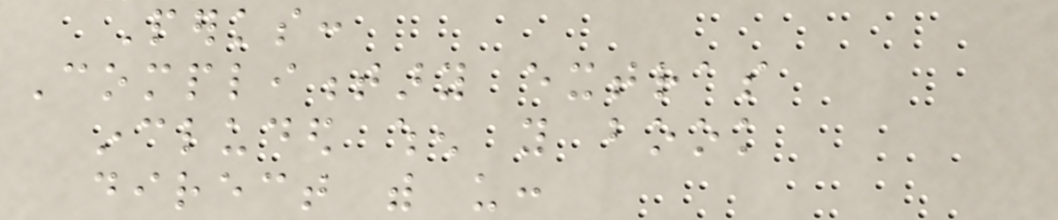Perks:
Complimentary extras
included when you book
direct with us:
